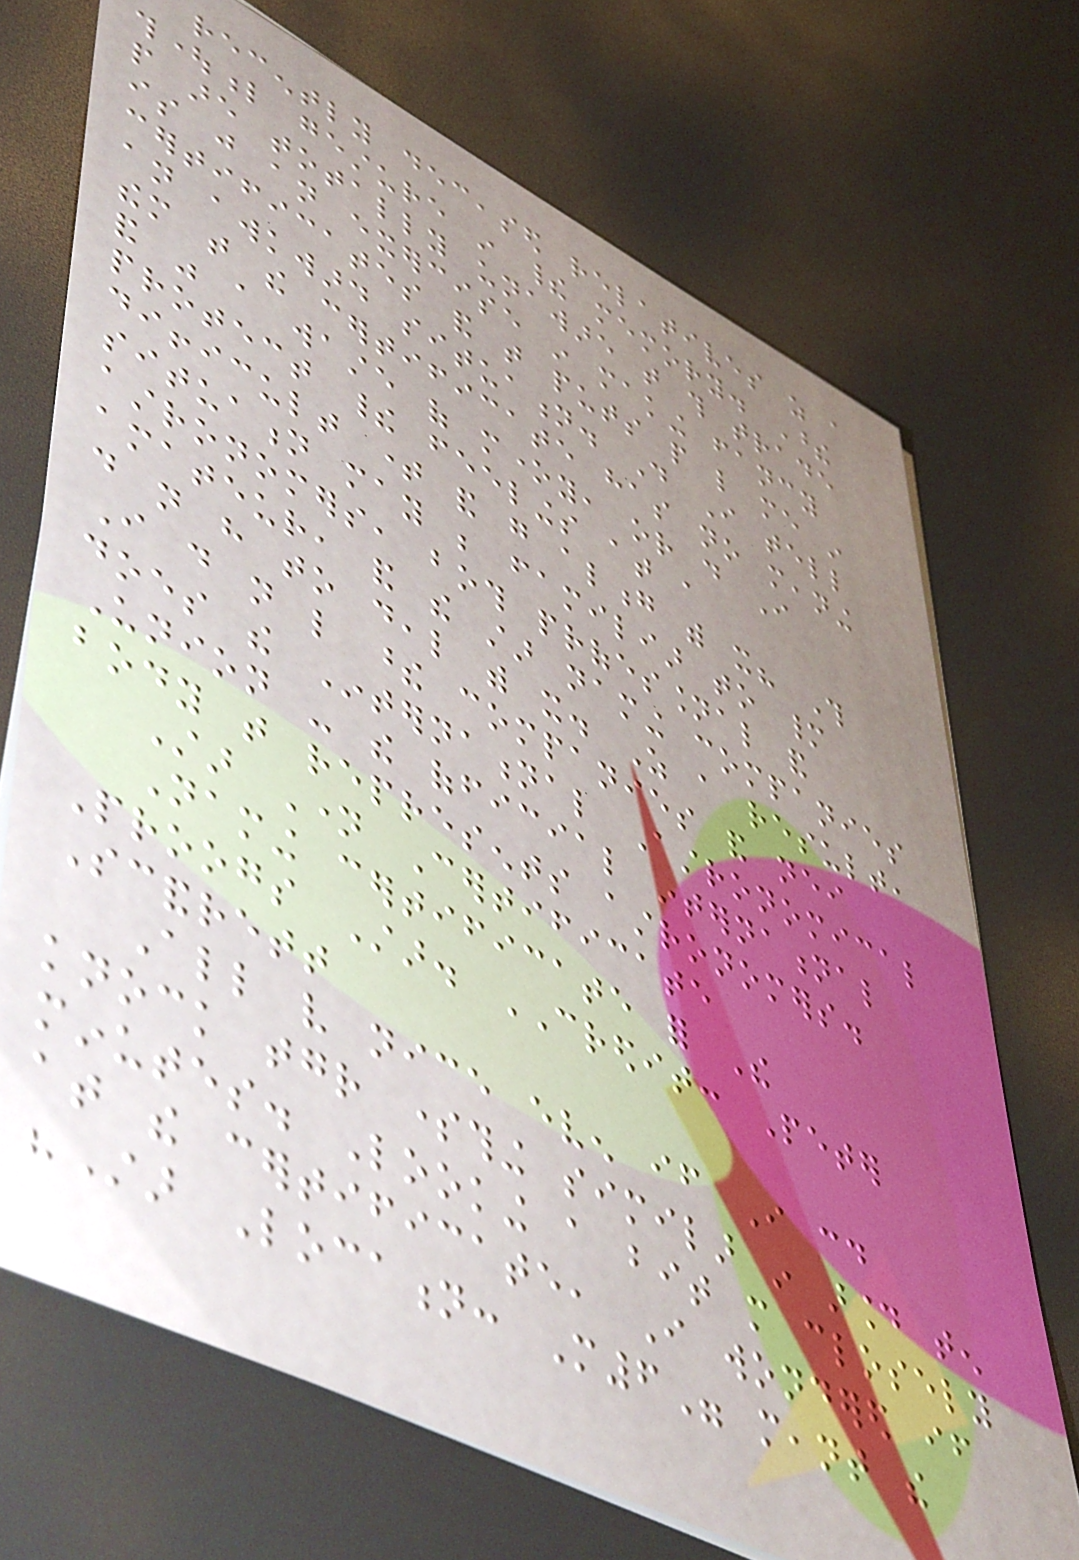recently deceased relatives as a
thoughtful gesture in their memory. These
people are totally unaware that this trade
is just an exercise in making fancy
certificates and that puts people like me in
an awkward situation. Do I tell
them that the certificate has no meaning
and was a waste of money, or do I
protect their feelings at a
difficult time and go along with it? This
situation may be familiar to many
astronomers, both professional and
amateur, and the star naming companies
do not have to deal with it. As a result,
I do not like these companies and neither
does the International Astronomical
Union - the official international
body that represents astronomers.
Star Name Certificate
Naming certificate for The
Proogs Star. CREDIT: Peter
Scandrett
All very nice even if I could
knock together something similar in around ten
minutes. Looking a bit more closely
at the certificate, I wondered if
"Star Location: M6" meant the
